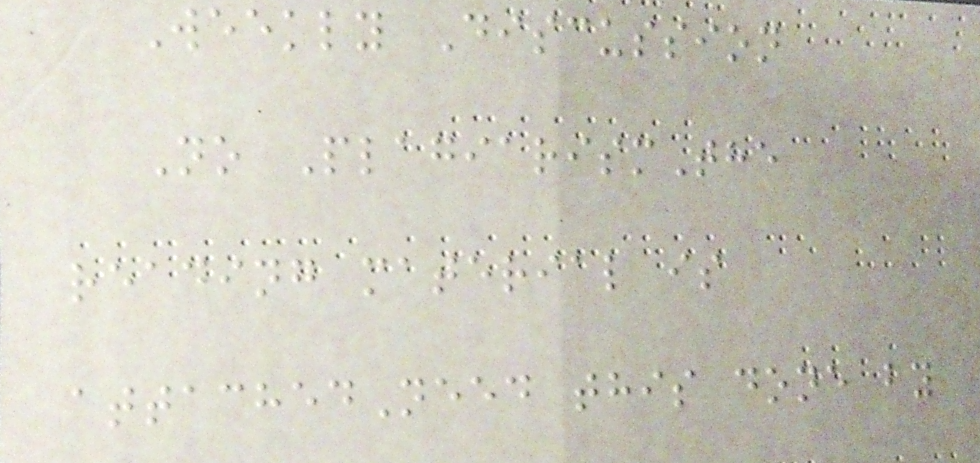Weekly Discussion
No PlagiarismThe
reading material is
attachedNeed this done by
